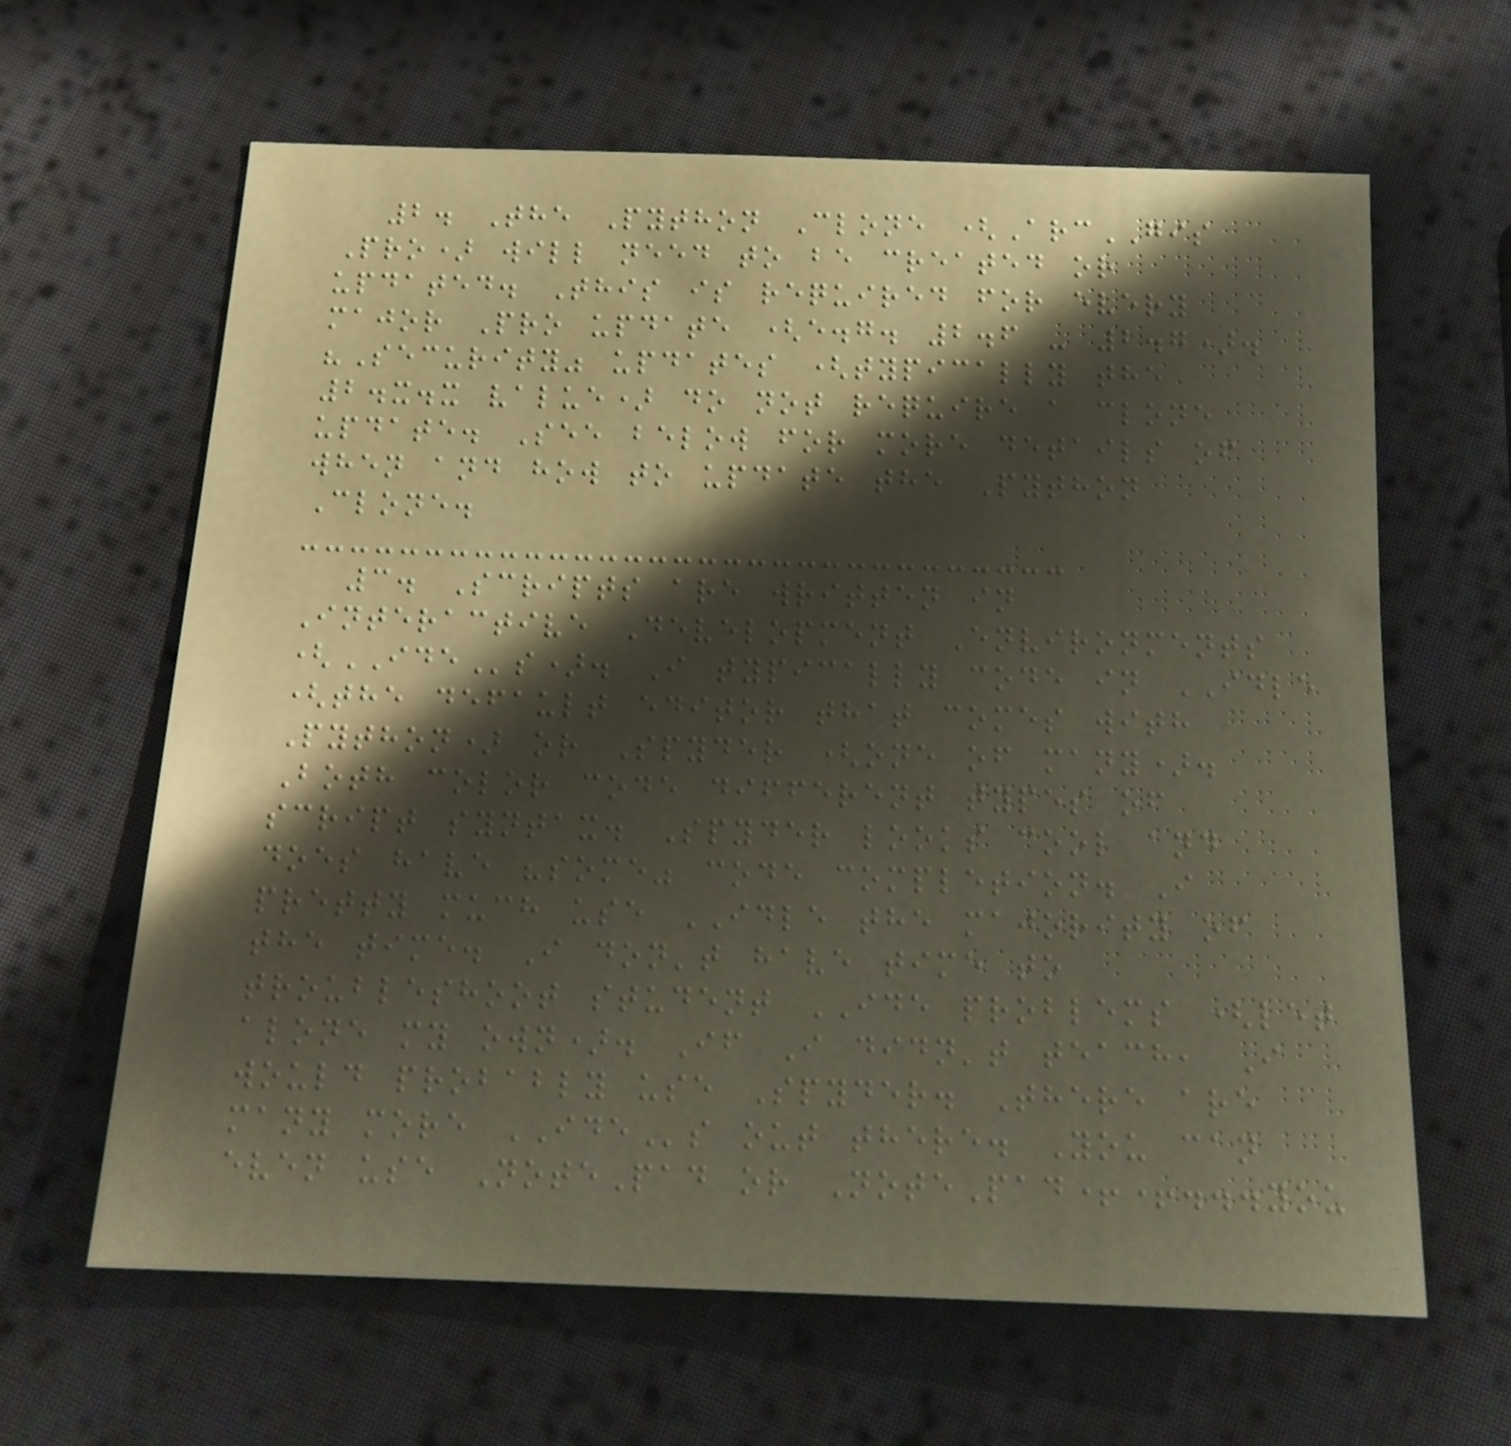2. The Python Clone (ArcGIS
Pro) will need to be created or
updated. This is required for every
major Pro update (e.g. 2.6 - 2.7).
"Security" updates (typically the
2.x.x value) do not require a clone
update. See below for more details of
when and how to update the Python
Clone.
3. Scripts are written in
Interactive Development Environments
(IDEs). I typically code in IDLE
(the default editor that comes with
Python) or Spyder (one of many).
Both color code different types of
script syntax. Spyder looks cool and
does have "some" code completion. I
pretty much use IDLE the majority of
the time. I don't have time to
troubleshoot student IDE problems (let
alone my own). If I didn't teach, I
would probably use Spyder. There are
many more IDEs out there. You can
even use NotePad or NotePad++...you
